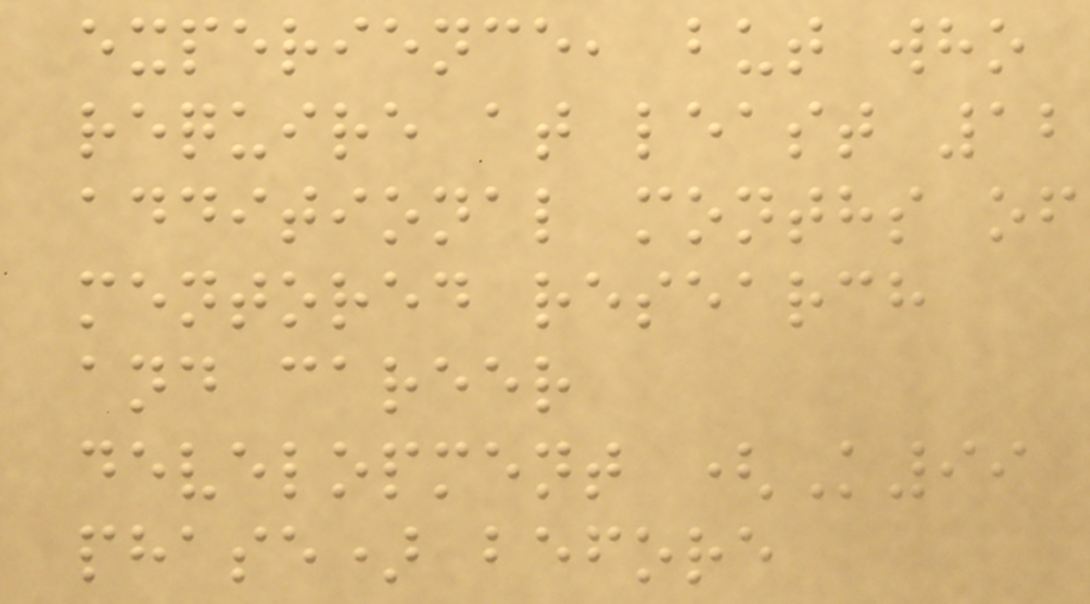experience, but who
require at least 12
additional months of
mentored research
and career
development (K99
phase) before
